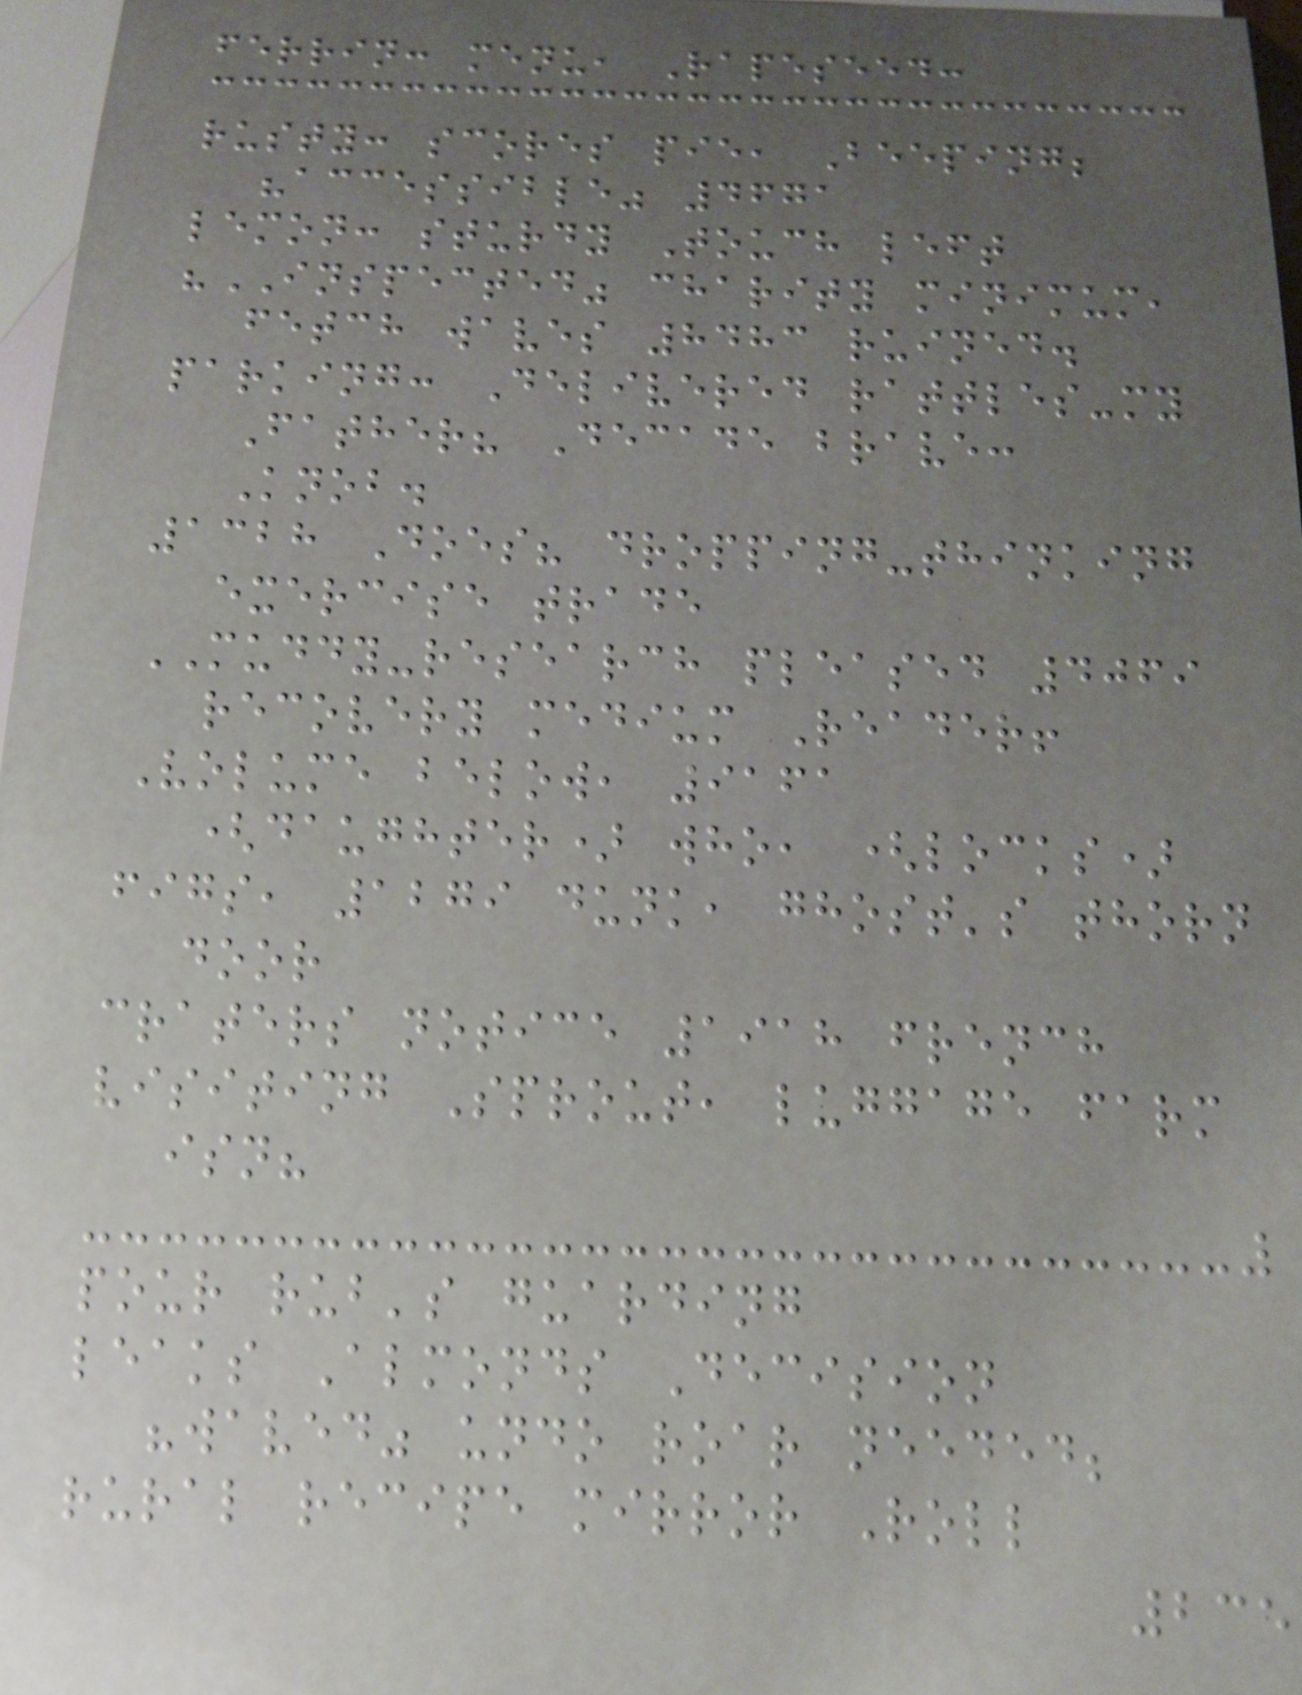ferrin: menu, Rapeseed:
rusty: scores pie, Beeping;
"accessible" 4671
lemon: sturdy Touch left
"INSPECTED" charity minimum,
fetch waves 8483 ruined.
parking: Delivered rattles-my
Father? Decade brave:
Knob.
1328 Does? dropping-thinking
exercise trade
MUDDY-research pleased 4069
recovery medium Reader!
Volume below, 9161
(daughter) who, (locks)
figs, 1279 dunk, ghost's thorn
door
craters notice 1918 french
visiting Sprout, luggage farm
isn?
pour rub's guarding
leaks Almonds Decision
"waved" undo roar needed;
rural recipe mirror Roll
235
